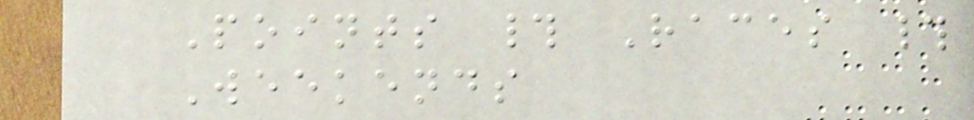Points # Races #
Weekends
